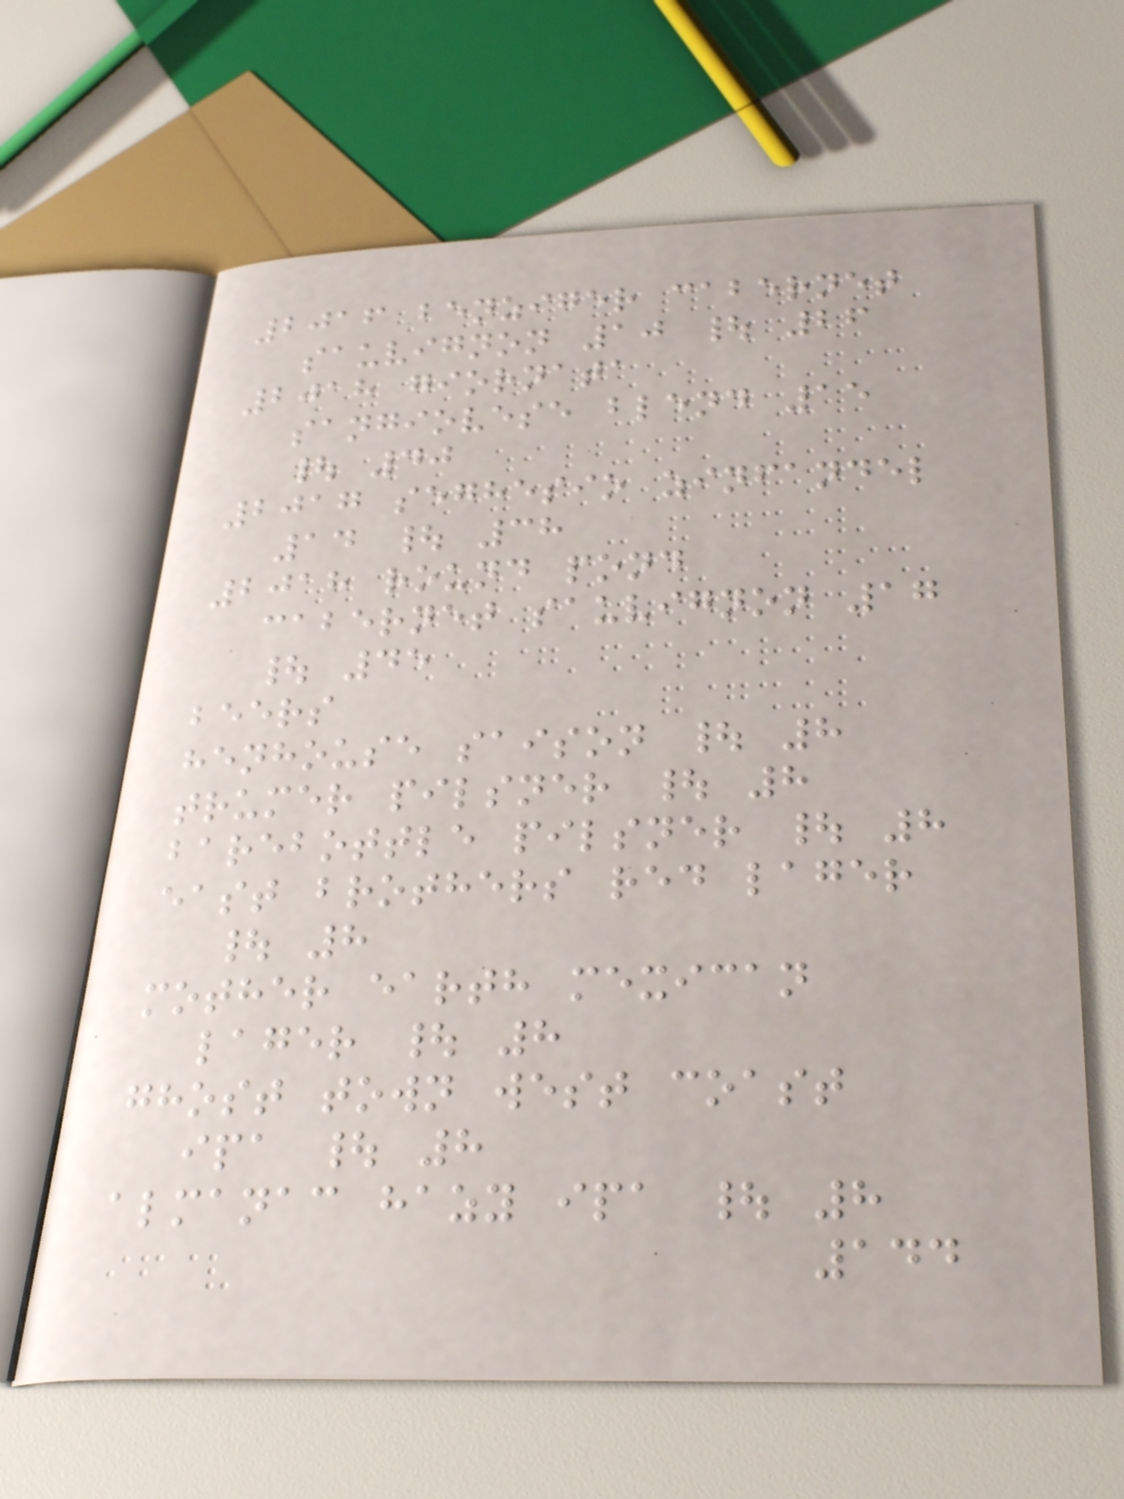2016 benziger cabernet
sauvignon 10 | 26
2018 giornata
sangiovese blend 15
| 40
2017 seghesio zinfandel
14 | 38
2018 round pond
cabernet sauvignon 17
| 45
beers
henhouse saison | 8
trumer pilsner | 8
barebottle pilsner | 8
east brothers red lager
| 8
mother earth mexican
lager | 8
ghost town west coast
ipa | 8
almanac hazy ipa | 8
144
